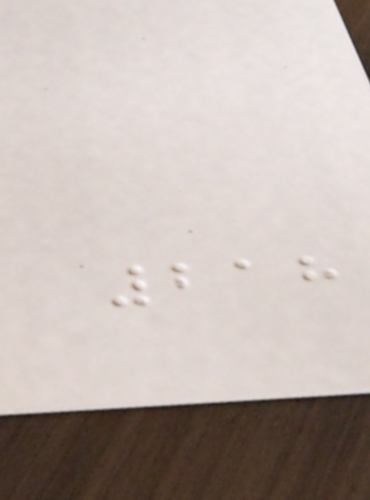218
